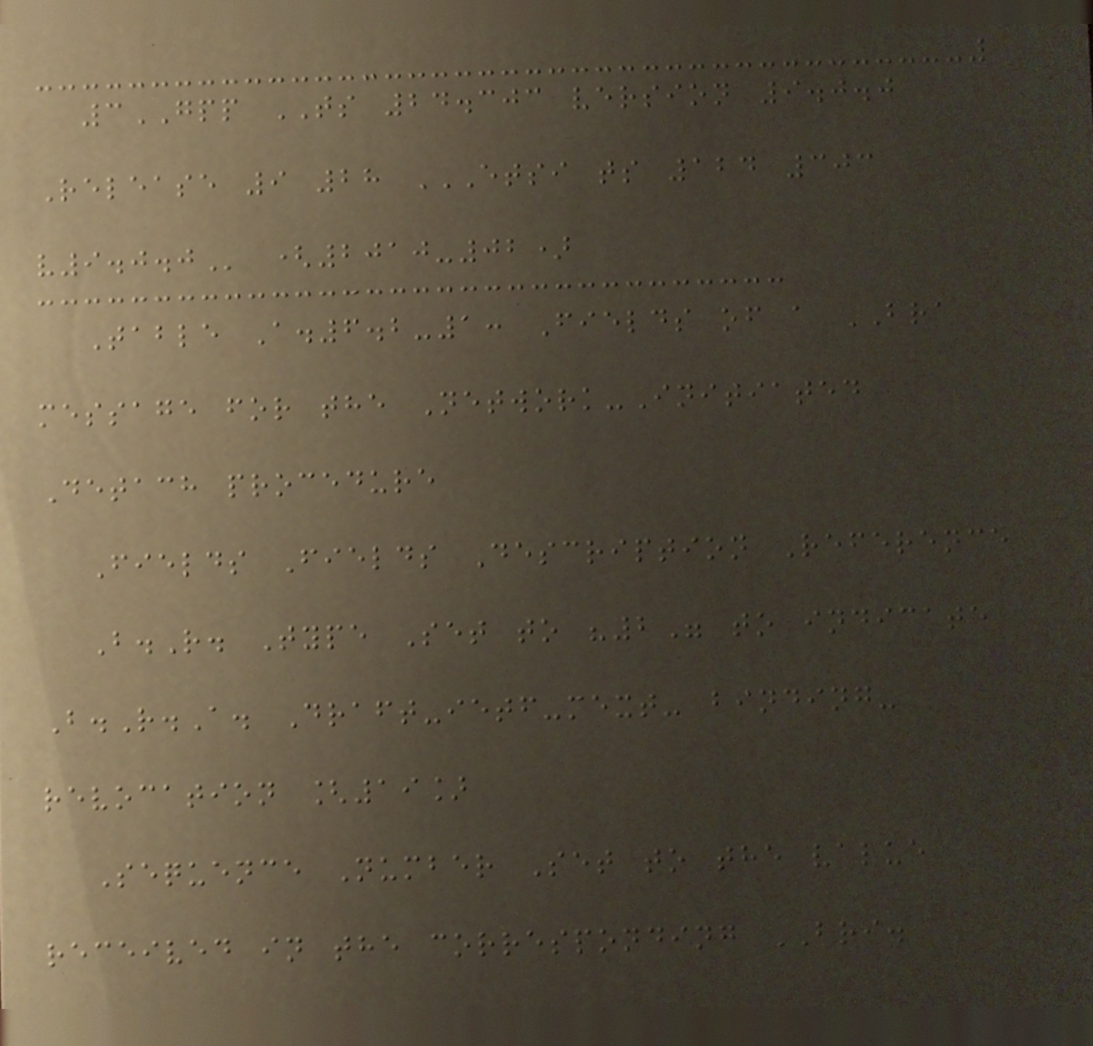3GPP TS 24.303 version 9.0.0
Release 9 28 ETSI TS 124 303
V9.0.0 (2010-02)
Table A.6.2-1: Fields of a BRA
message for the Network-Initiated
Detach procedure
Fields Fields Description Reference
B.R. Type Set to "2" to indicate
B.R.A. Draft-ietf-mext- binding-
revocation [19]
Sequence Number Set to the value
received in the corresponding BRI.
